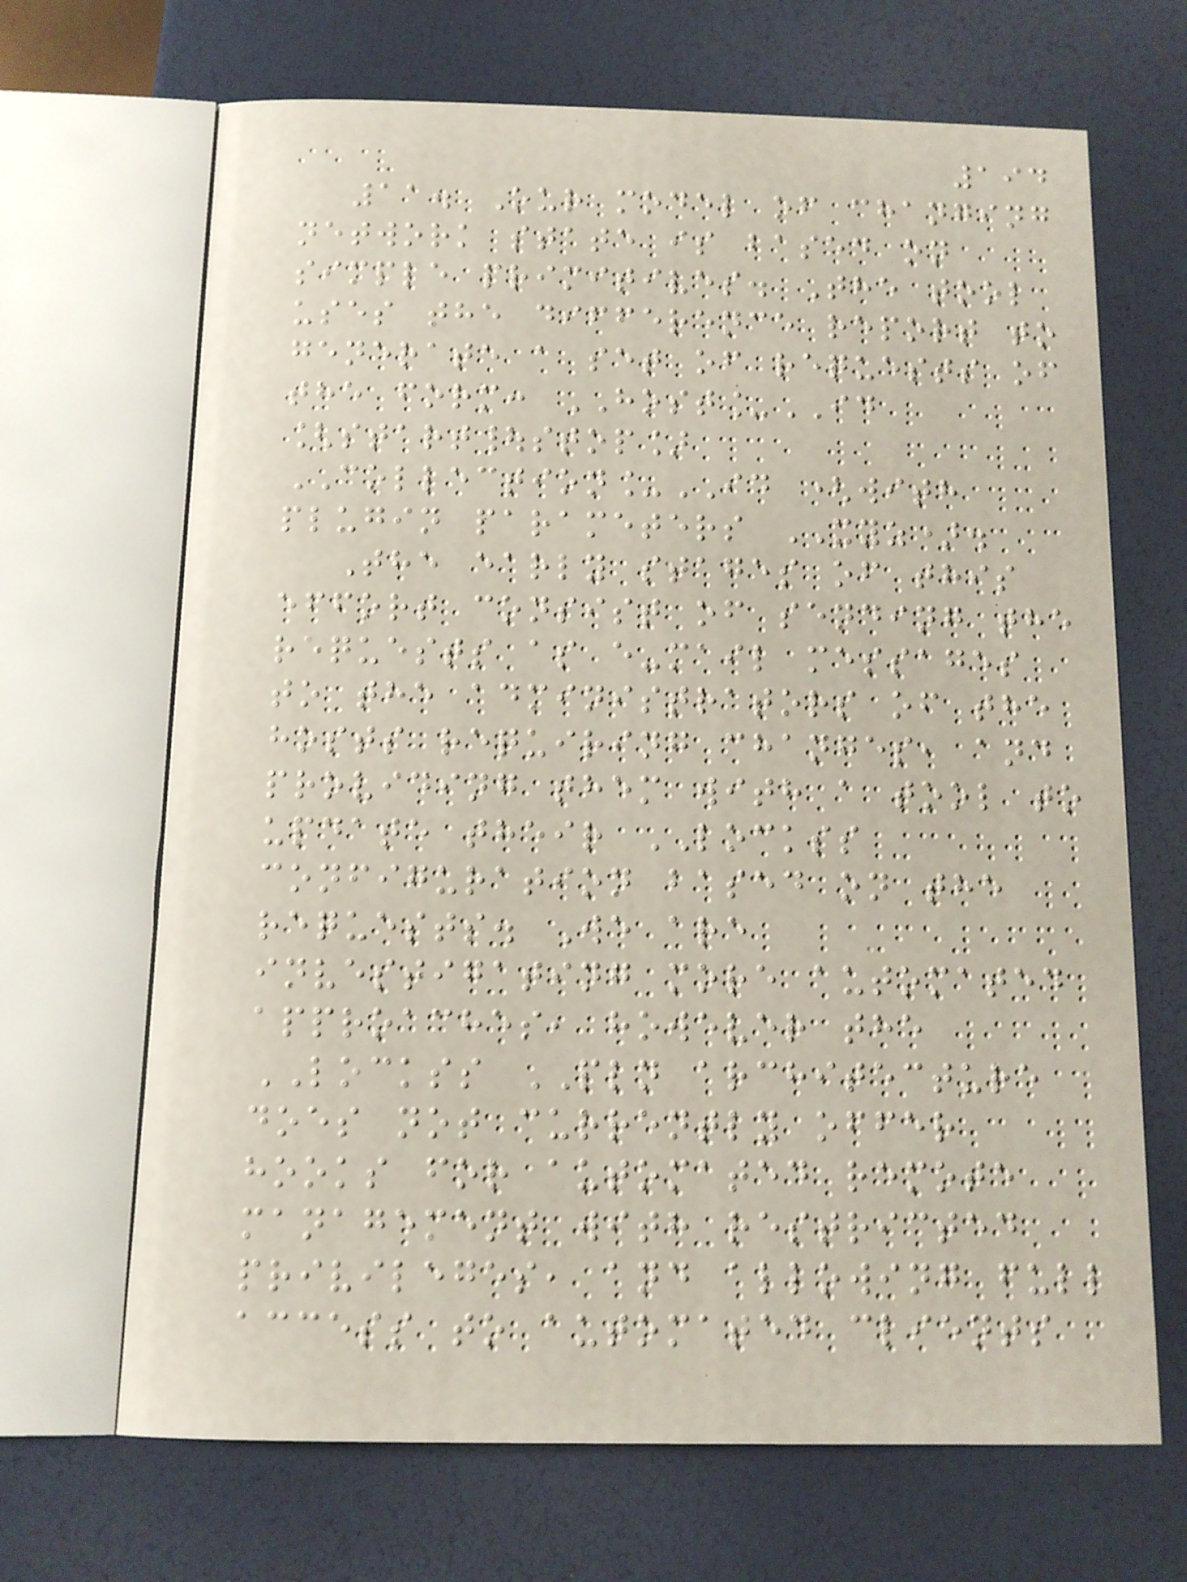194
11. Our model of changing
network state is based on
simple primitives. The tool
uses the difference report to
generate a set of requests of
the form: HOST_ID
[start|stop]
COLLECTION_ID (with
plugin parameters XYZ).
The early stages of this
effort consist of sending the
requests as e-mail messages
to the administrators of the
hosts requiring changes, and
providing them with a tool to
update their LOCKSS
configuration based on the
requests. We are
investigating more automated
approaches, however the
LOCKSS PLN architecture
does not currently offer
hooks for automated remote
management with restricted
privileges, and allowing full
access to automated clients
